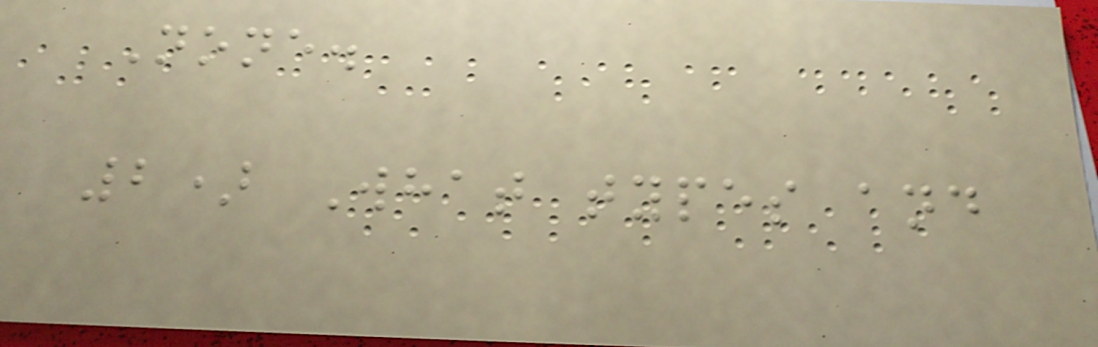None.
2) What types and
